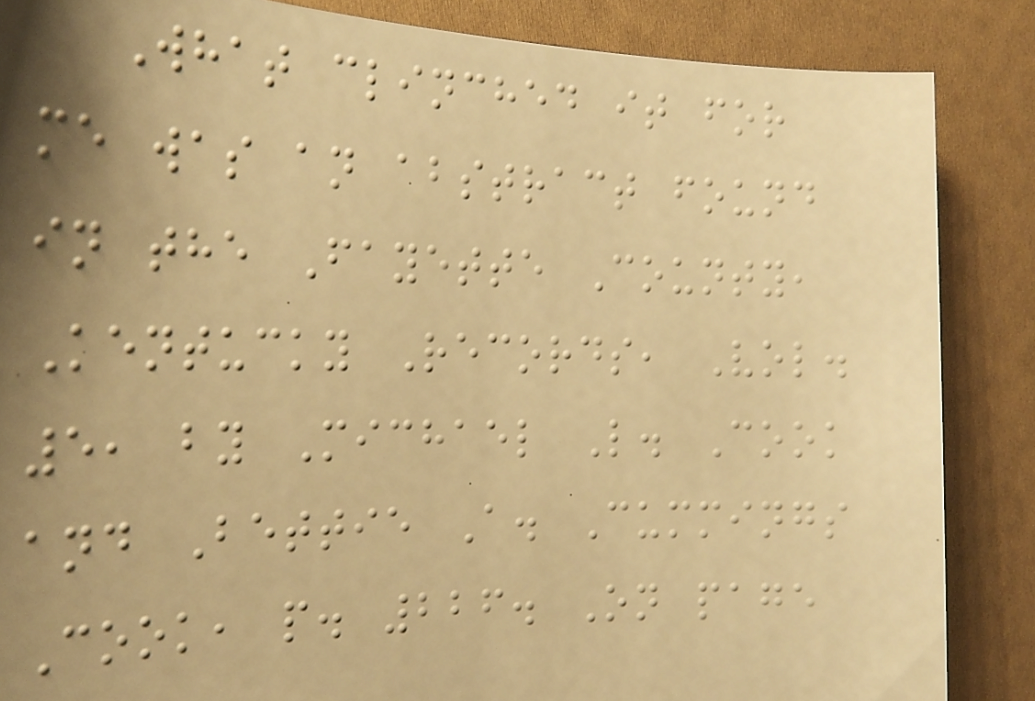What clinched it for
me was an abstract found
in the Fayette County,
Kentucky Records, Vol.
5, by Michael L. Cook
and Bettie A. Cummings
Cook, p. 226. On page
